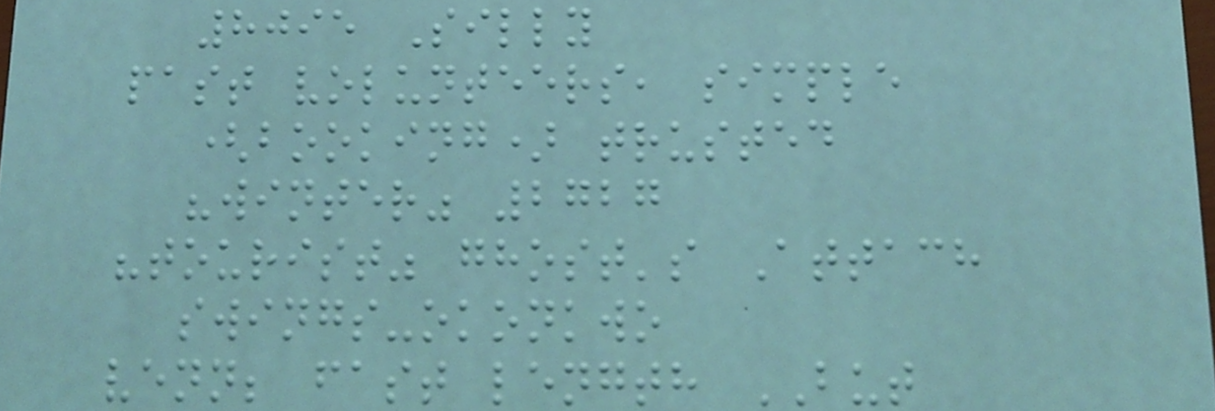8095 Silly
past volunteers, simple
(booking) trusted
"winter" 2727
"tourist" ghost's Attach
swings-okonkwo
venn; fast length BUT
